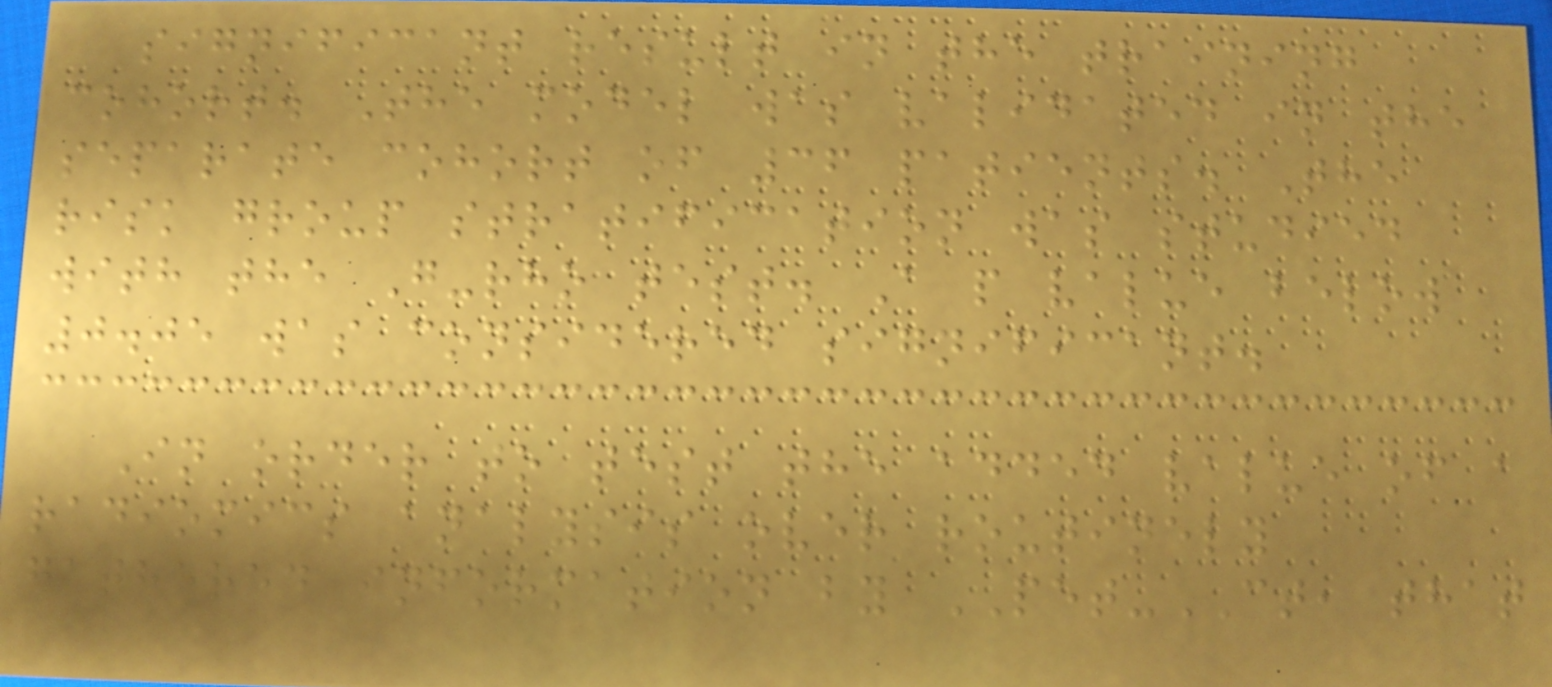significant result in the training
cohort. The model was validated in the
separate cohort of 36 patients. The
risk group stratification was studied
with the G-rho test. A p value below
0.05 was considered significant.
In order to test the added value of a
radiomics analysis over routinely
gathered information by PET-CT, that
